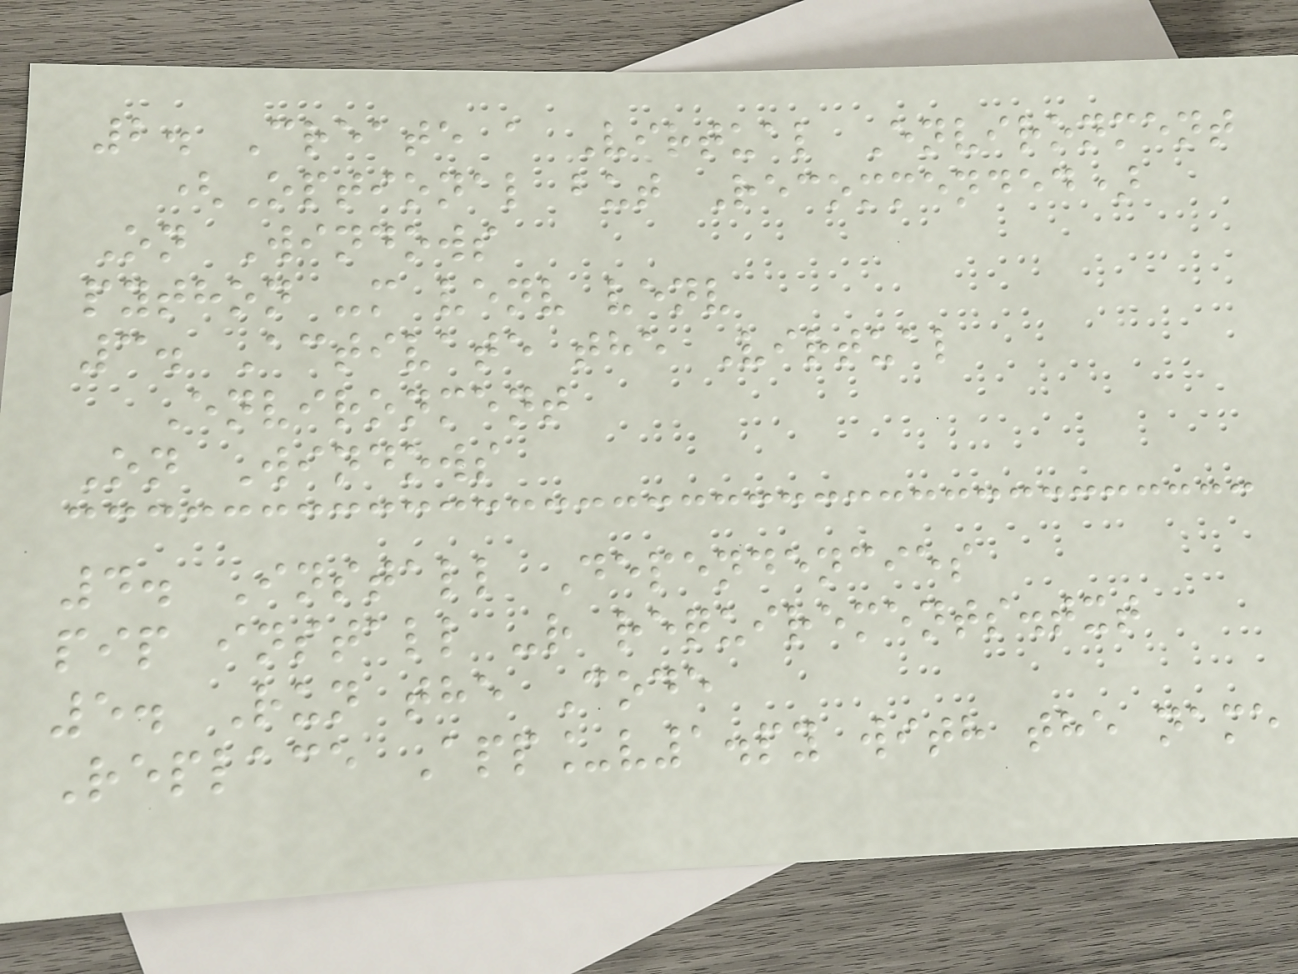2. Create a Virtual Environment
(Optional but Recommended)
On Windows
python -m venv venv
3. Activate the Virtual
Environment
On Windows
4. Install Dependencies
pip install -r requirements.txt
5. Run the Code
Replace App_v1.py with the name
